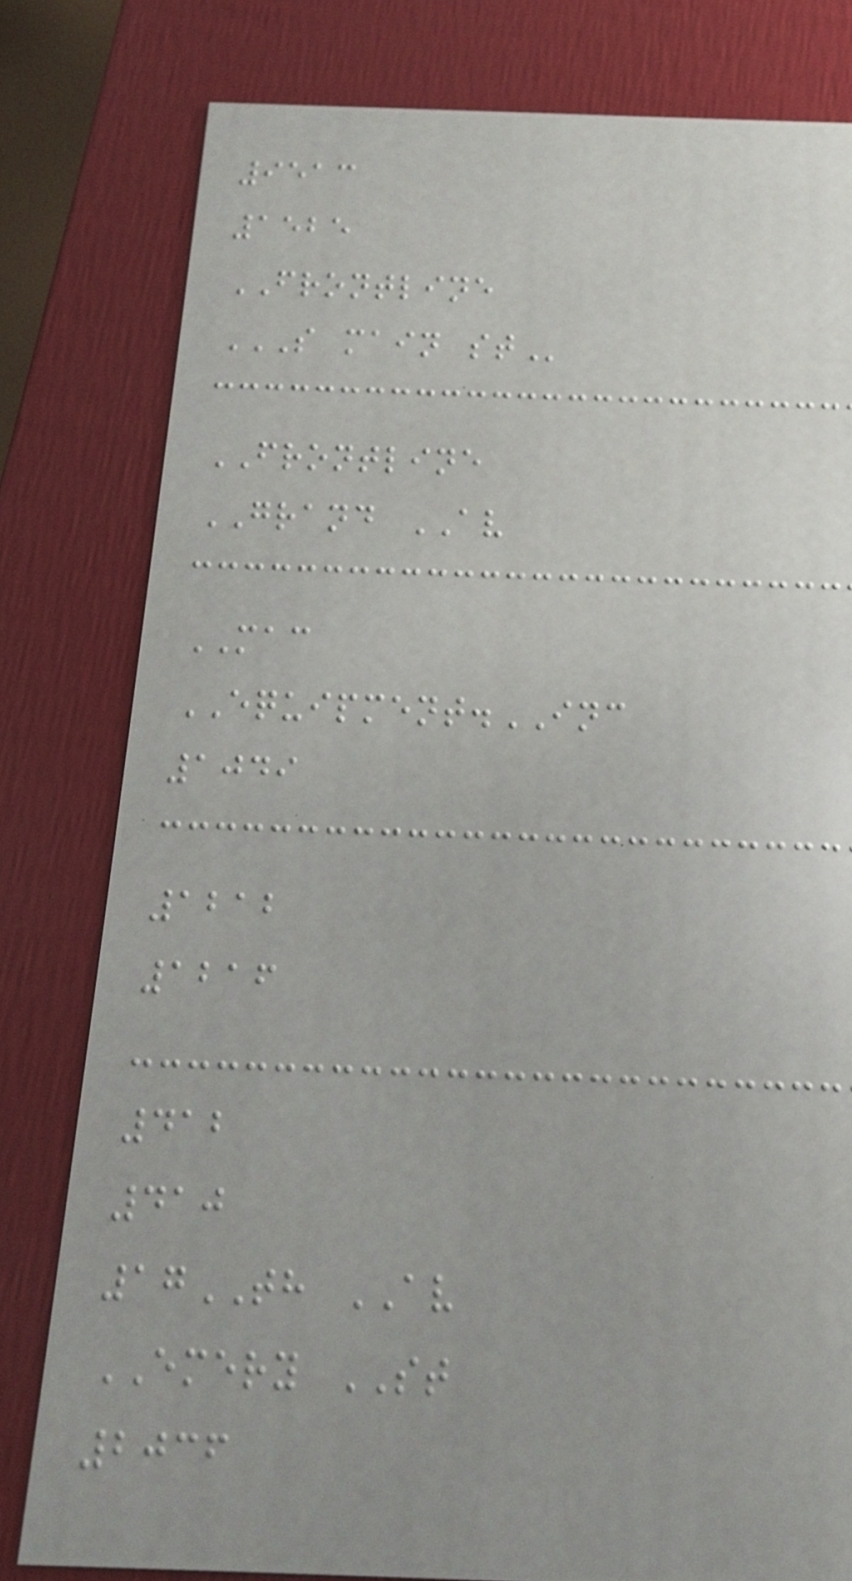9513
1525
FRONTLINE
S MAIN ST
FRONTLINE
GRAND AV
MAC
EQUIPMENT.INC
1049
1212
1216
412
410
17TH AV
EMERY ST
2036
